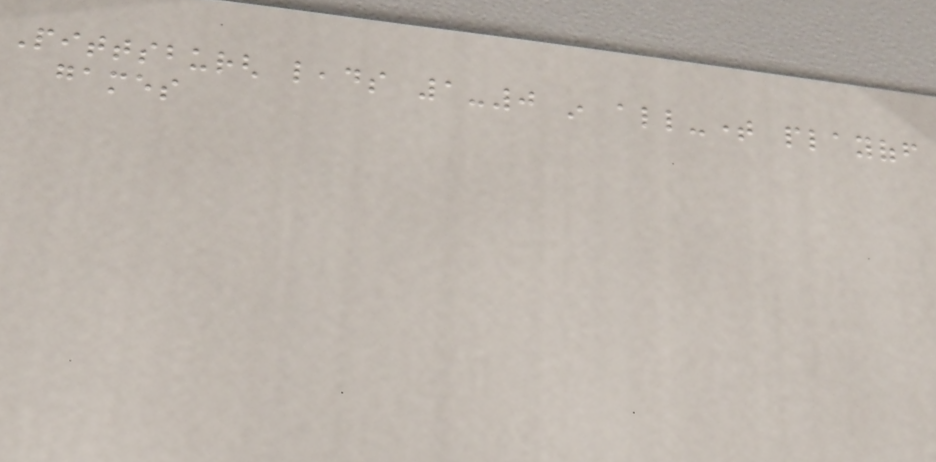Pittsburgh leads 1-0 in all-time playoff
games
